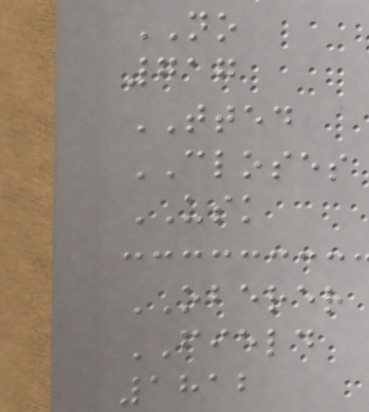NO
717
TTED
CLOSES
USK
OBERER
FIELD
1812
